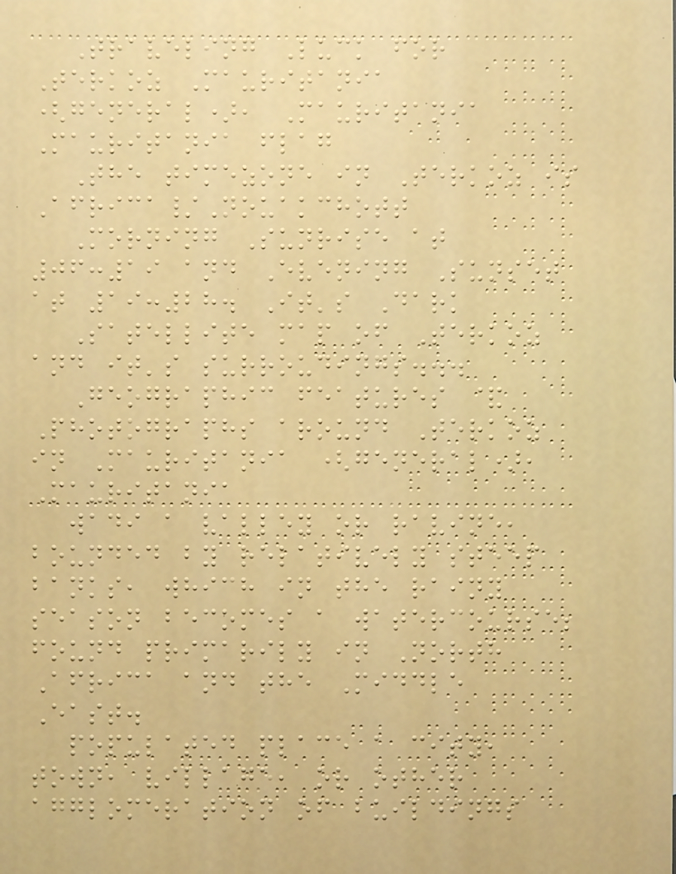Traveling Luck for
Terkoz Mauritania
(general), Mauritania
Mauritania flag
The timezone in Terkoz is
Africa/Nouakchott
Morning Sunrise at
06:19 and Evening Sunset
at 19:28. It's Dark
Satellite map of Terkoz
and it's surroudings...
Geographic features &
Photographs around Terkoz
in Mauritania (general),
Mauritania
wadi a valley or ravine,
bounded by relatively steep
banks, which in the rainy
season becomes a watercourse;
found primarily in North
Africa and the Middle
East.
populated place a city,
town, village, or other
agglomeration of buildings
